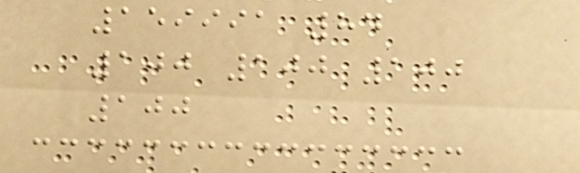159991 84
100 100 100
100
